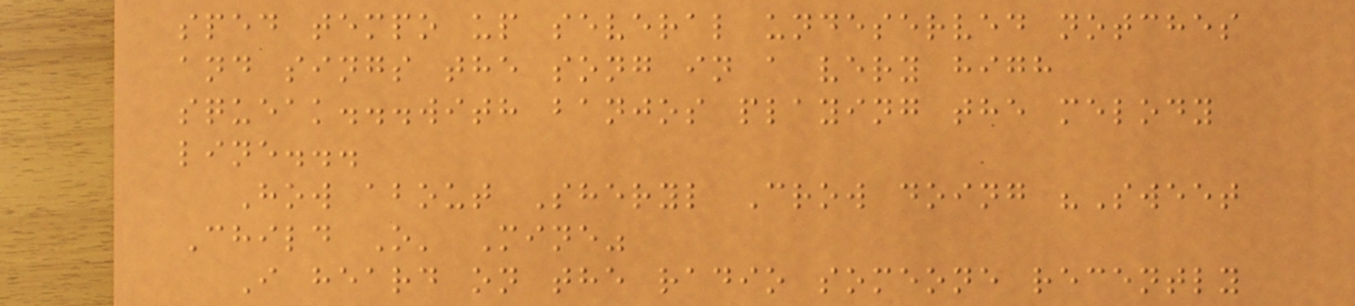sped tempo up several undeserved notches
and sings the song in a very high
squeak...with banjos playing the melody
line...
How about Sheryl Crow doing "Sweet
Child O' Mine"
I heard on the radio someone recently
